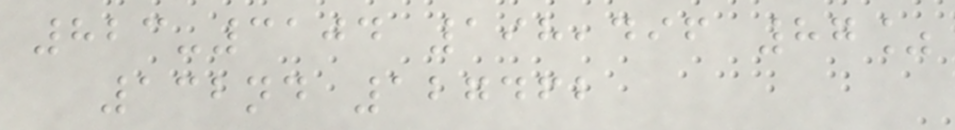823-3104 198,496 87%
132nd 127462
